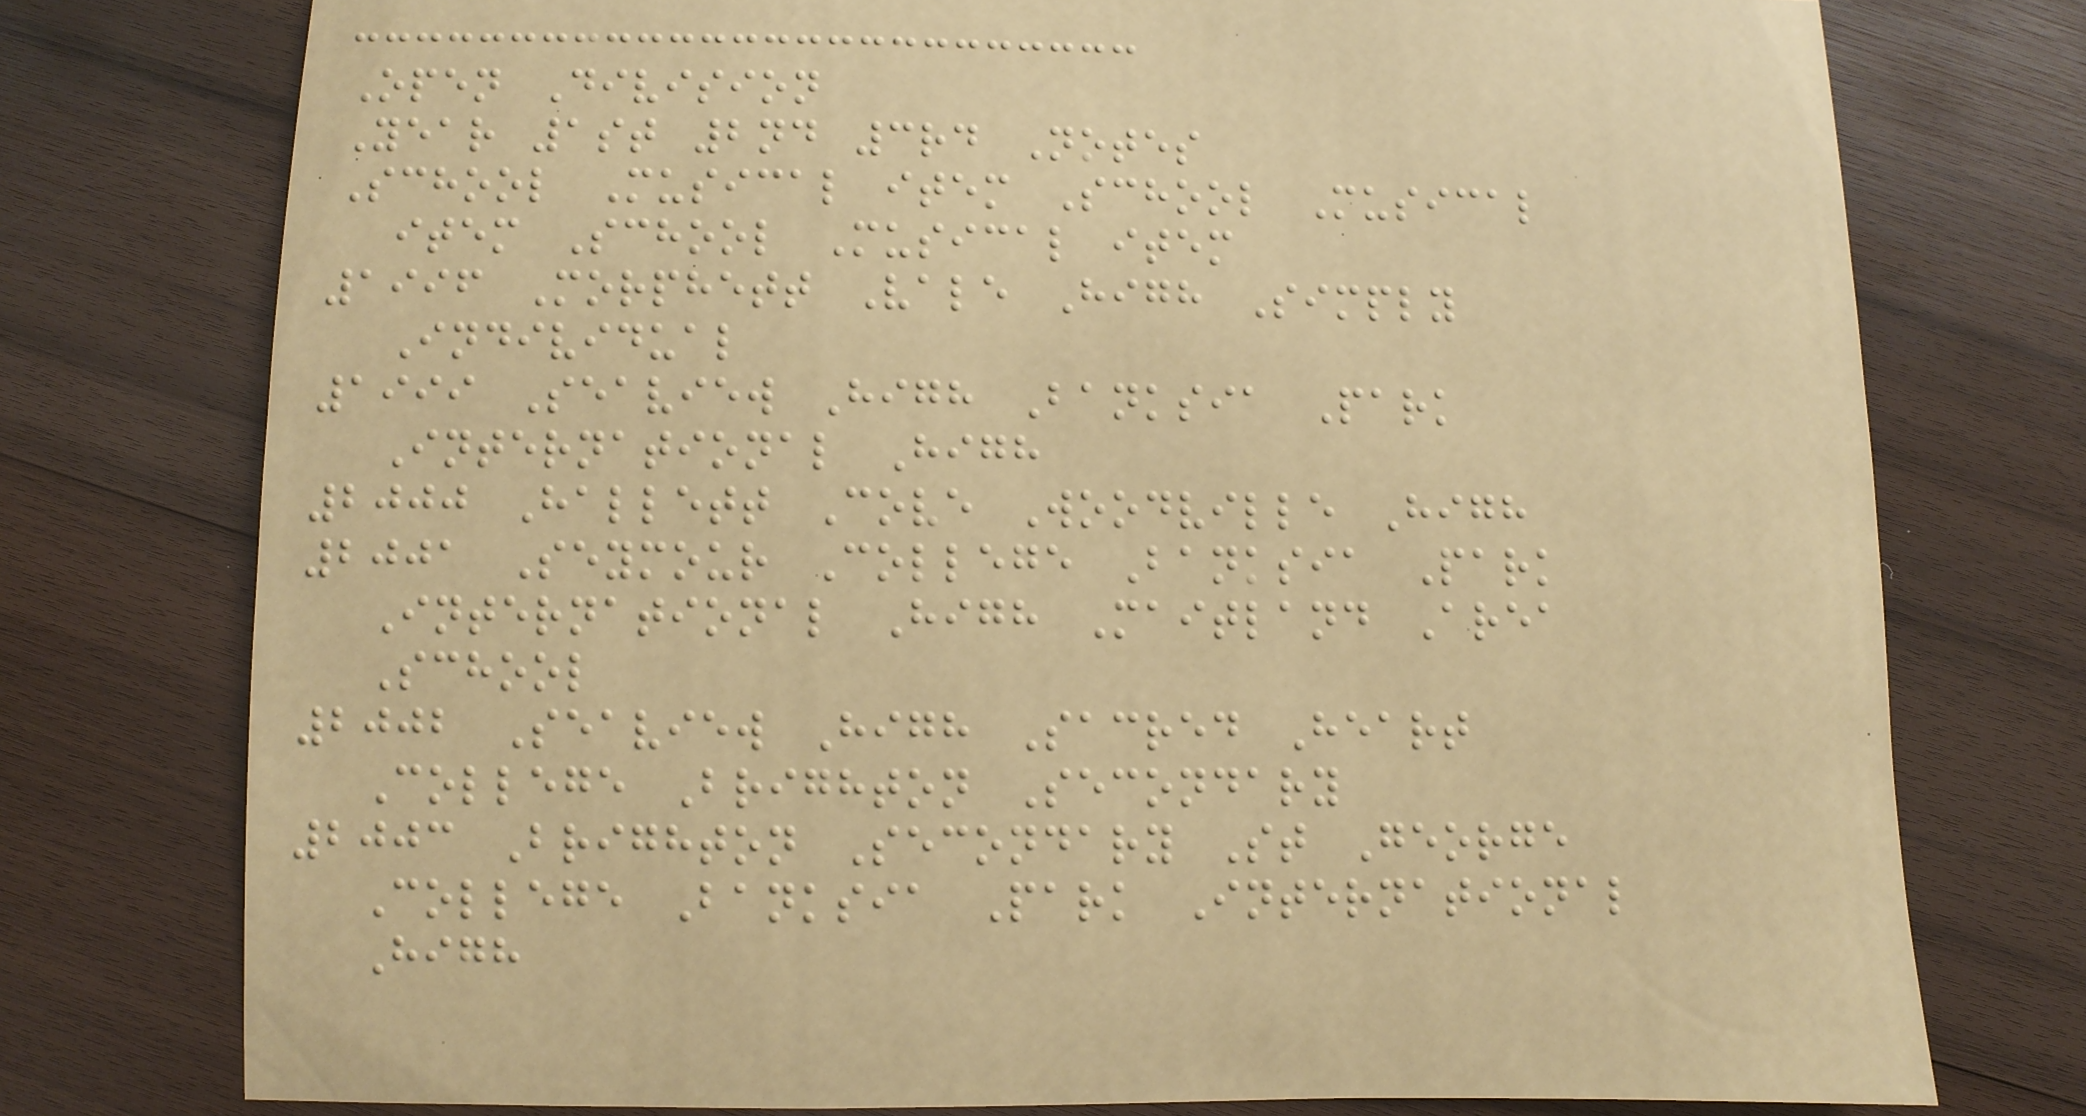Open Division
Year 1st 2nd 3rd Notes
School Musical item School Musical
item School Musical item
1996 Morphett Vale High Simply
Individual
1999 Seaview High Banksia Park
International High
2000 Hallett Cove Woodville High
2001 Seymour College Banksia Park
International High Maitland Area
School
2002 Seaview High Sacred Heart
College Brighton Secondary
2003 Brighton Secondary St George
College Banksia Park International
High
